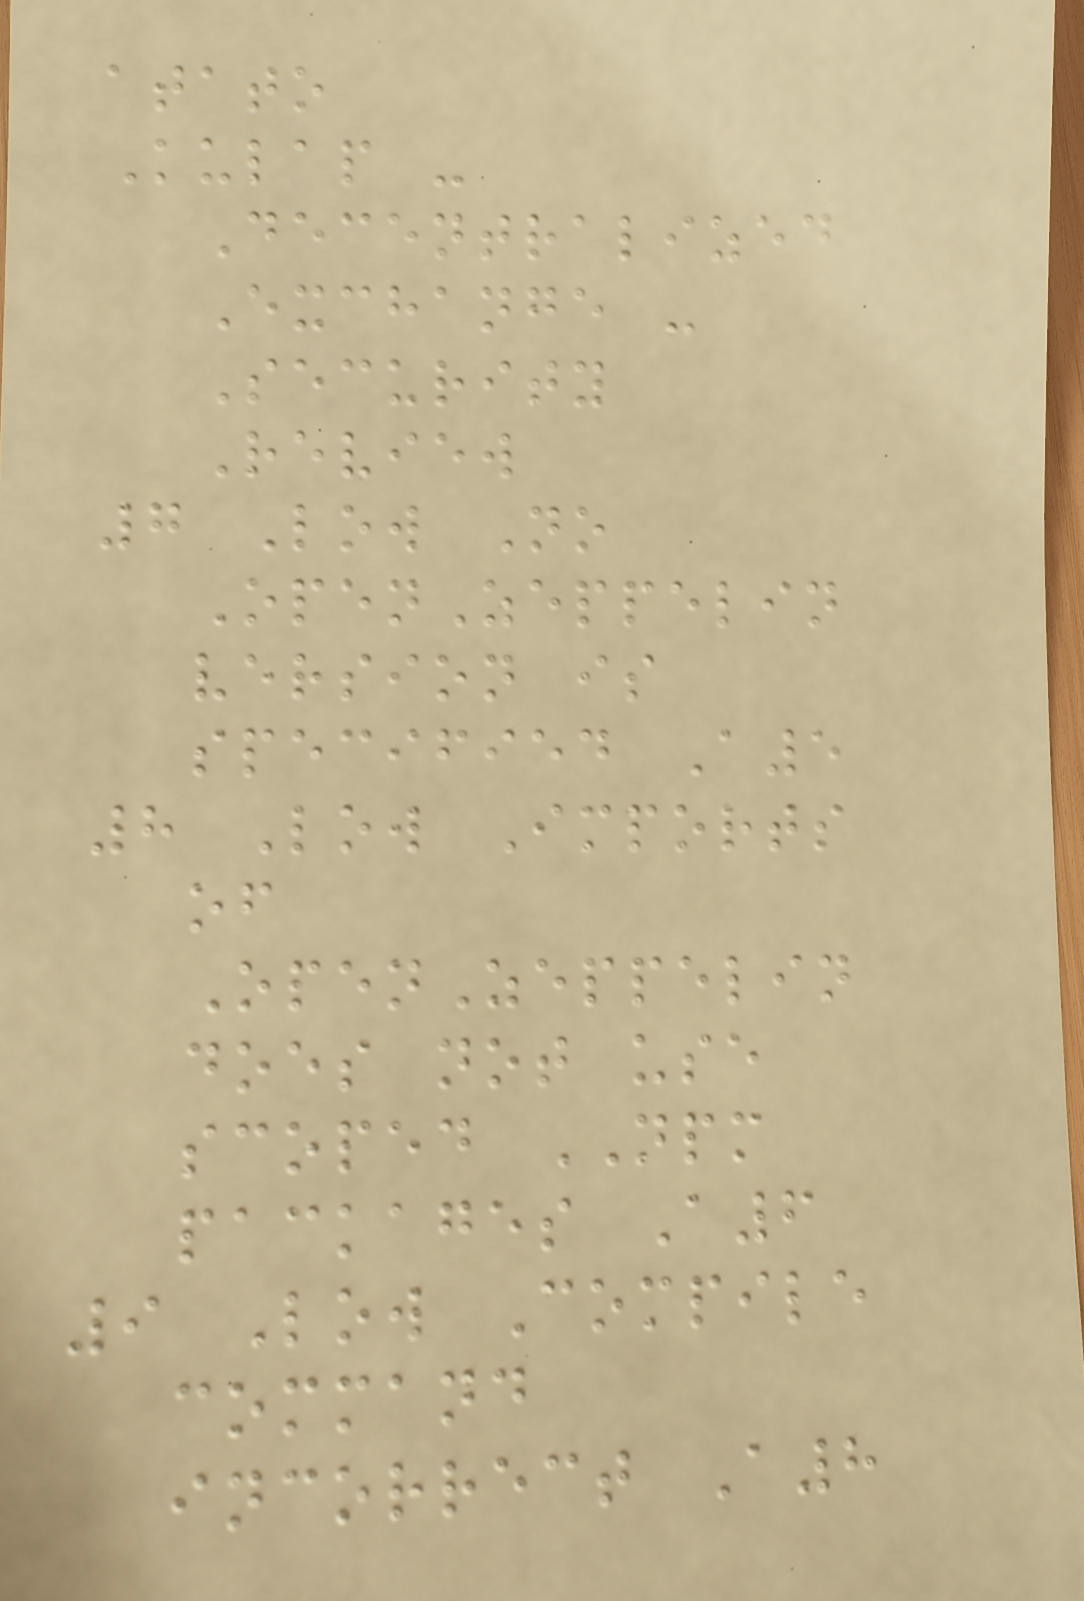atato
Kulap -
Decentralized
Exchange -
Security
Review
7 Low No
OpenZeppelin
version is
specified A5
8 Low Imports
of
OpenZeppelin
does not use
scoped NPM
packages A6
9 Low Compile
command
incorrect A8
